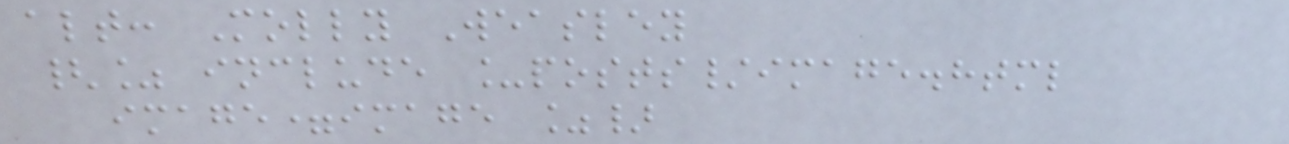alt: Molly Weasley
{% include _posts/image.html
image=image %}
